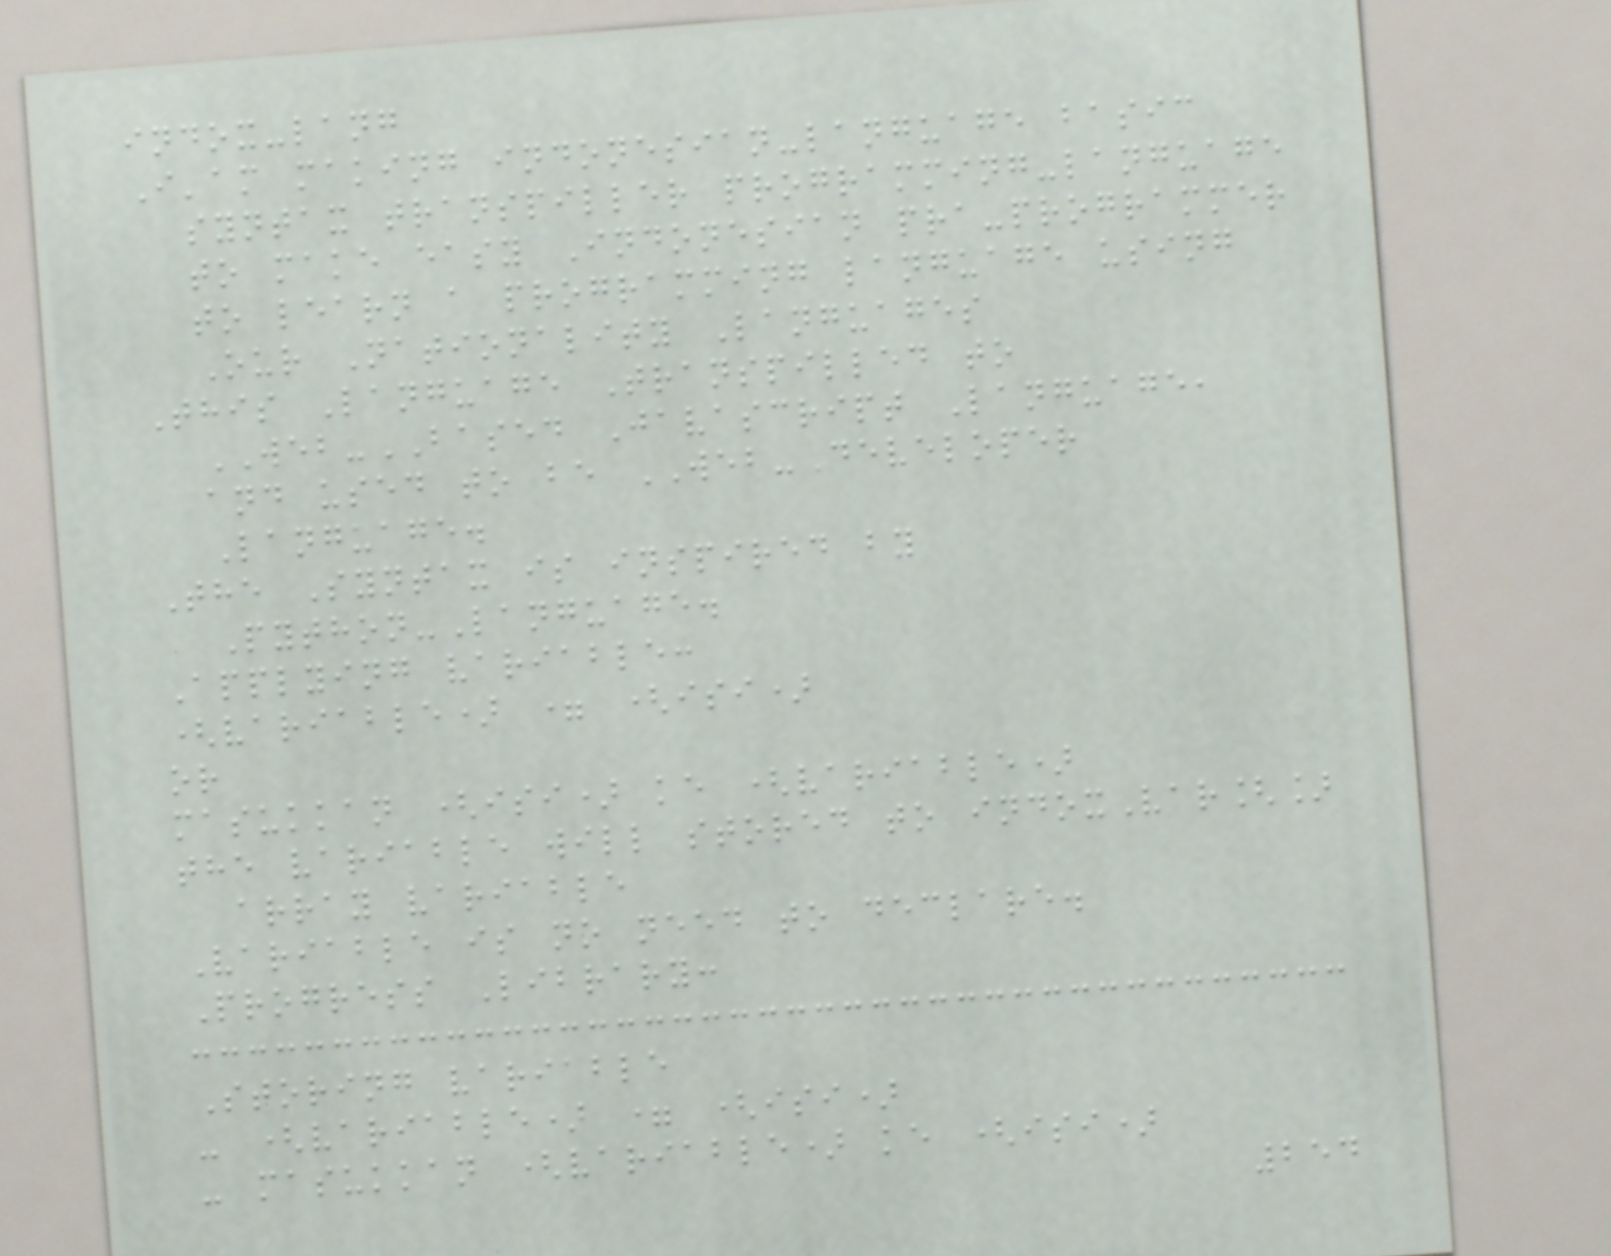indox-lang
I'am making indonesian-language basic
syntax transpiller programming-language
to make easy Indonesian pra-programmer
to learn a programming language using
Our Nationality Languages
This Language Transpilled to
WEB-BASED Javascript Language,
and used to be WEB-Developer
Language.
The Syntax is inspired by
Python-Language.
Applying variable:
(variable) = (isi)
or
masukkan (isi) ke (variable)
the variable will stored to indoxVar[]
array variable
Variable is no need to declare.
Progress Library:
Storing variable
- (variable) = (isi)
- masukkan (variable) ke (isi)
254
